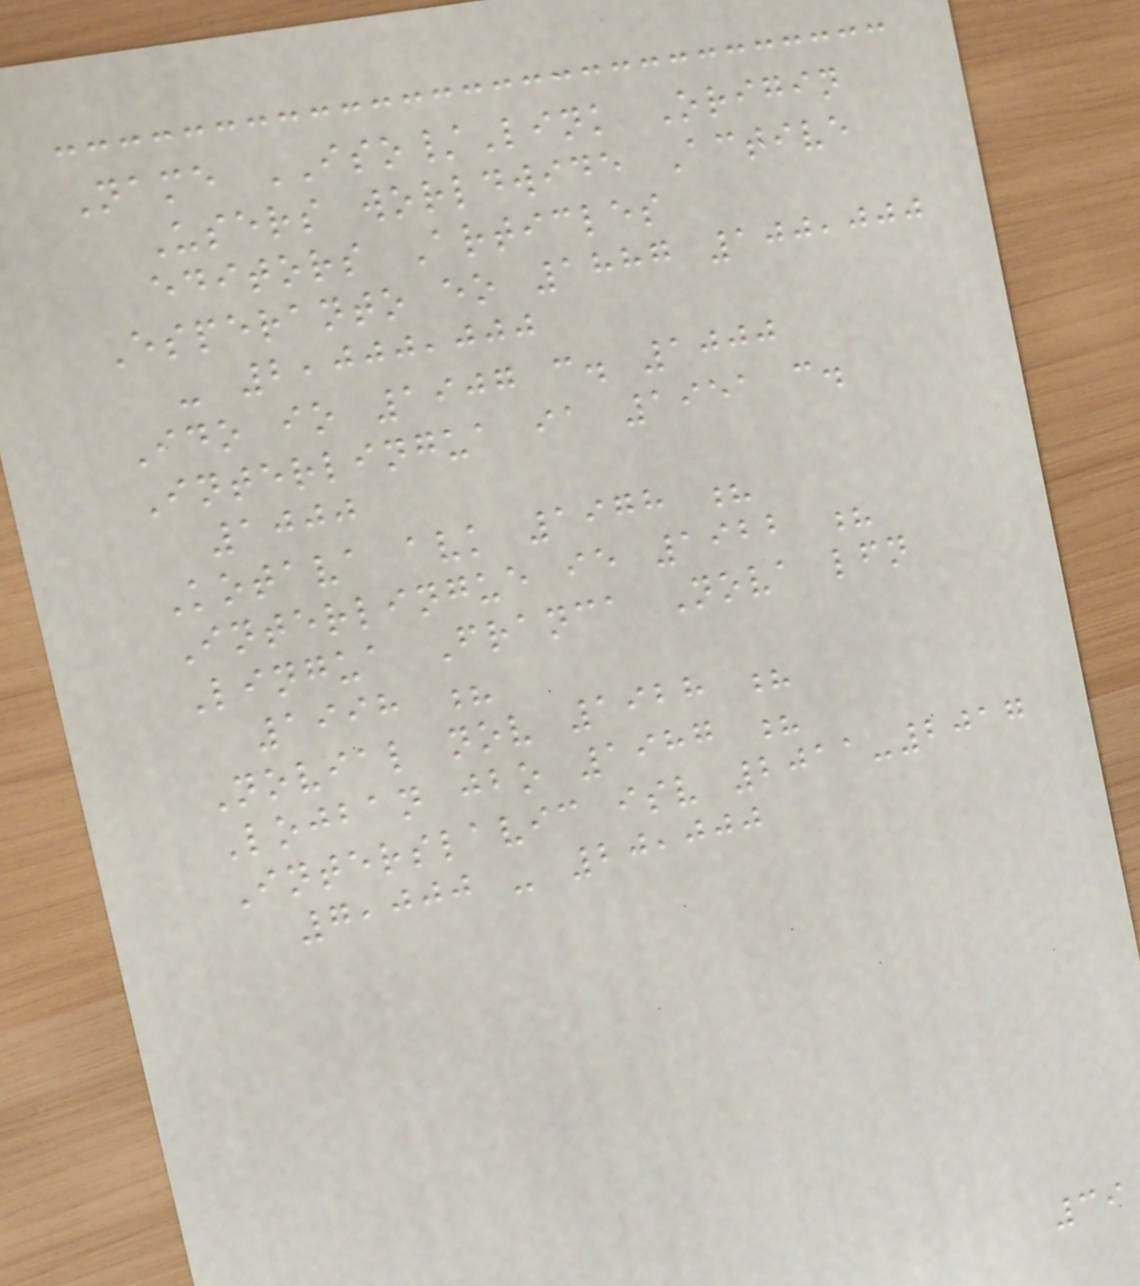Name ISO/Link Origin
Users worldwide Active
editors Articles
Esperanto eo 1887 100,000
- 2,000,000
Ido io 1907 c. 1000
Interlingua ia 1951 c.
1000
Kotava avk 1978 ?
Interlingue ie 1922 ?
Lingua Franca Nova lfn
1998 ?
Novial nov 1928 ?
Lojban jbo 1987 ?
Interslavic isv 2011-2017
7,000 - 20,000
39
